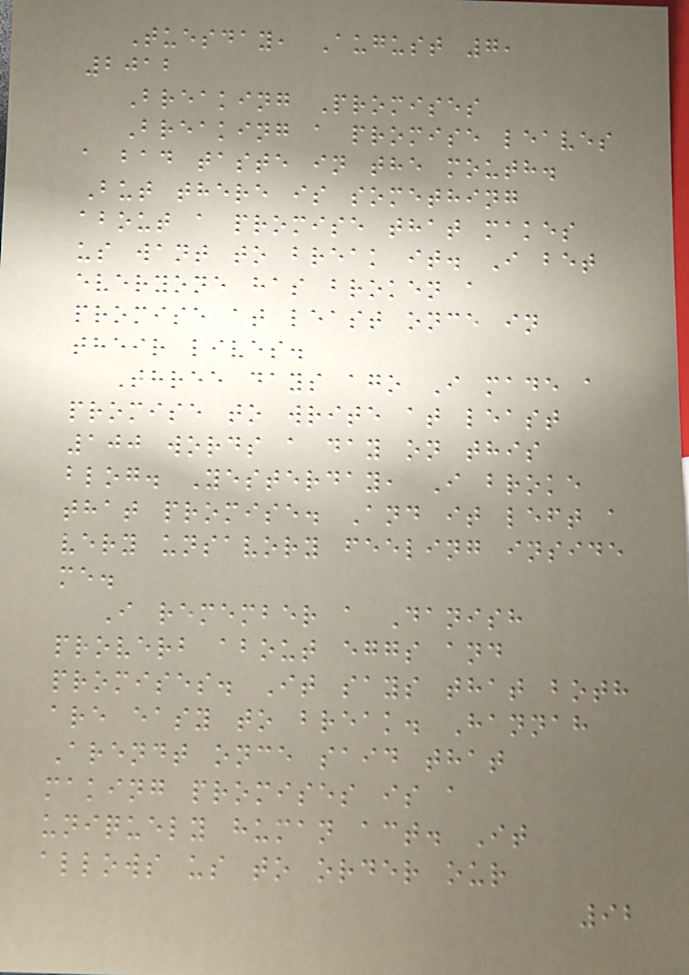Tuesday, August 7,
2012
Breaking Promises
Breaking a promise leaves
a bad taste in the mouth.
But there is something
about a promise that makes
us want to break it. I bet
everyone has broken a
promise at least once in
their lives.
Three days ago I made a
promise to write at least
100 words a day on this
blog. Yesterday, I broke
that promise. And it left a
very unsavory feeling inside
me.
I remember a Danish
proverb about eggs and
promises. It says that both
are easy to break. Hannah
Arendt once said that
making promises is a
uniquely human act. It
allows us to order our
92
